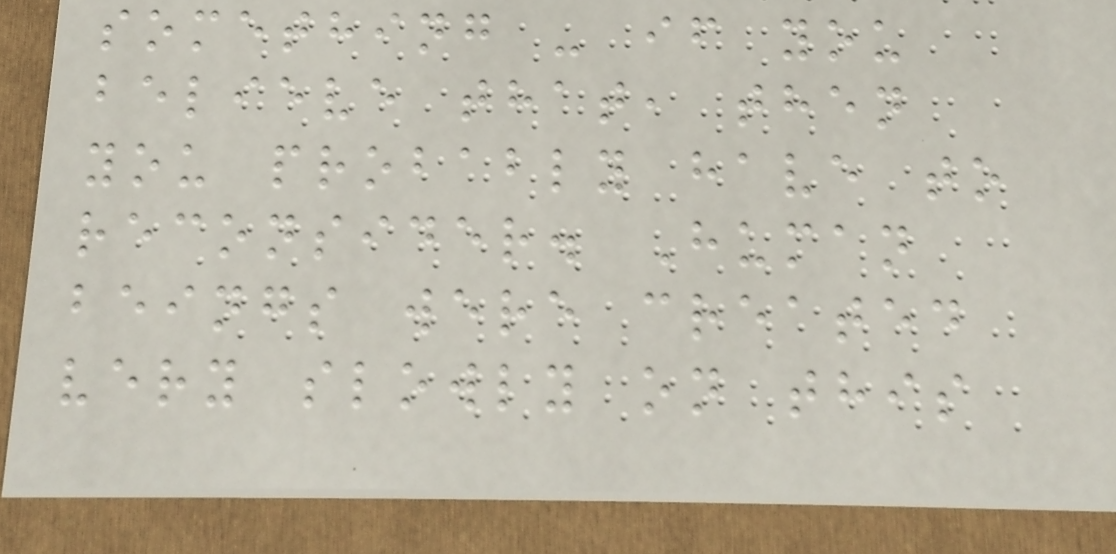something - if you
believe that, then
you probably have to
reconsider. Human
beings were created
very slowly on this
